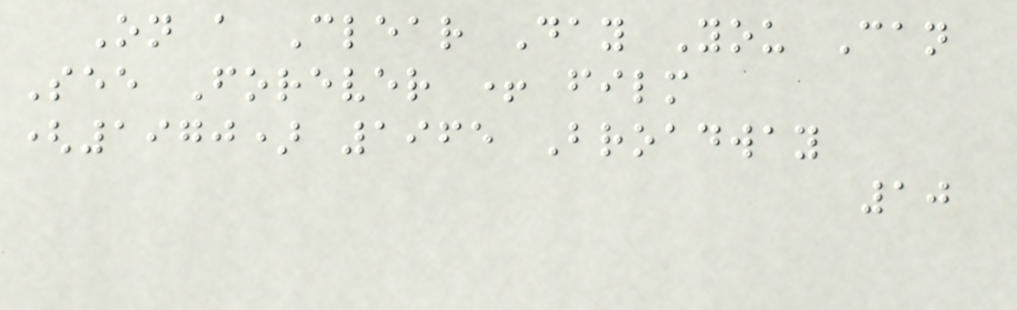On a Clear Day You Can
See Forever + film
(1970) 1965 Broadway
10
